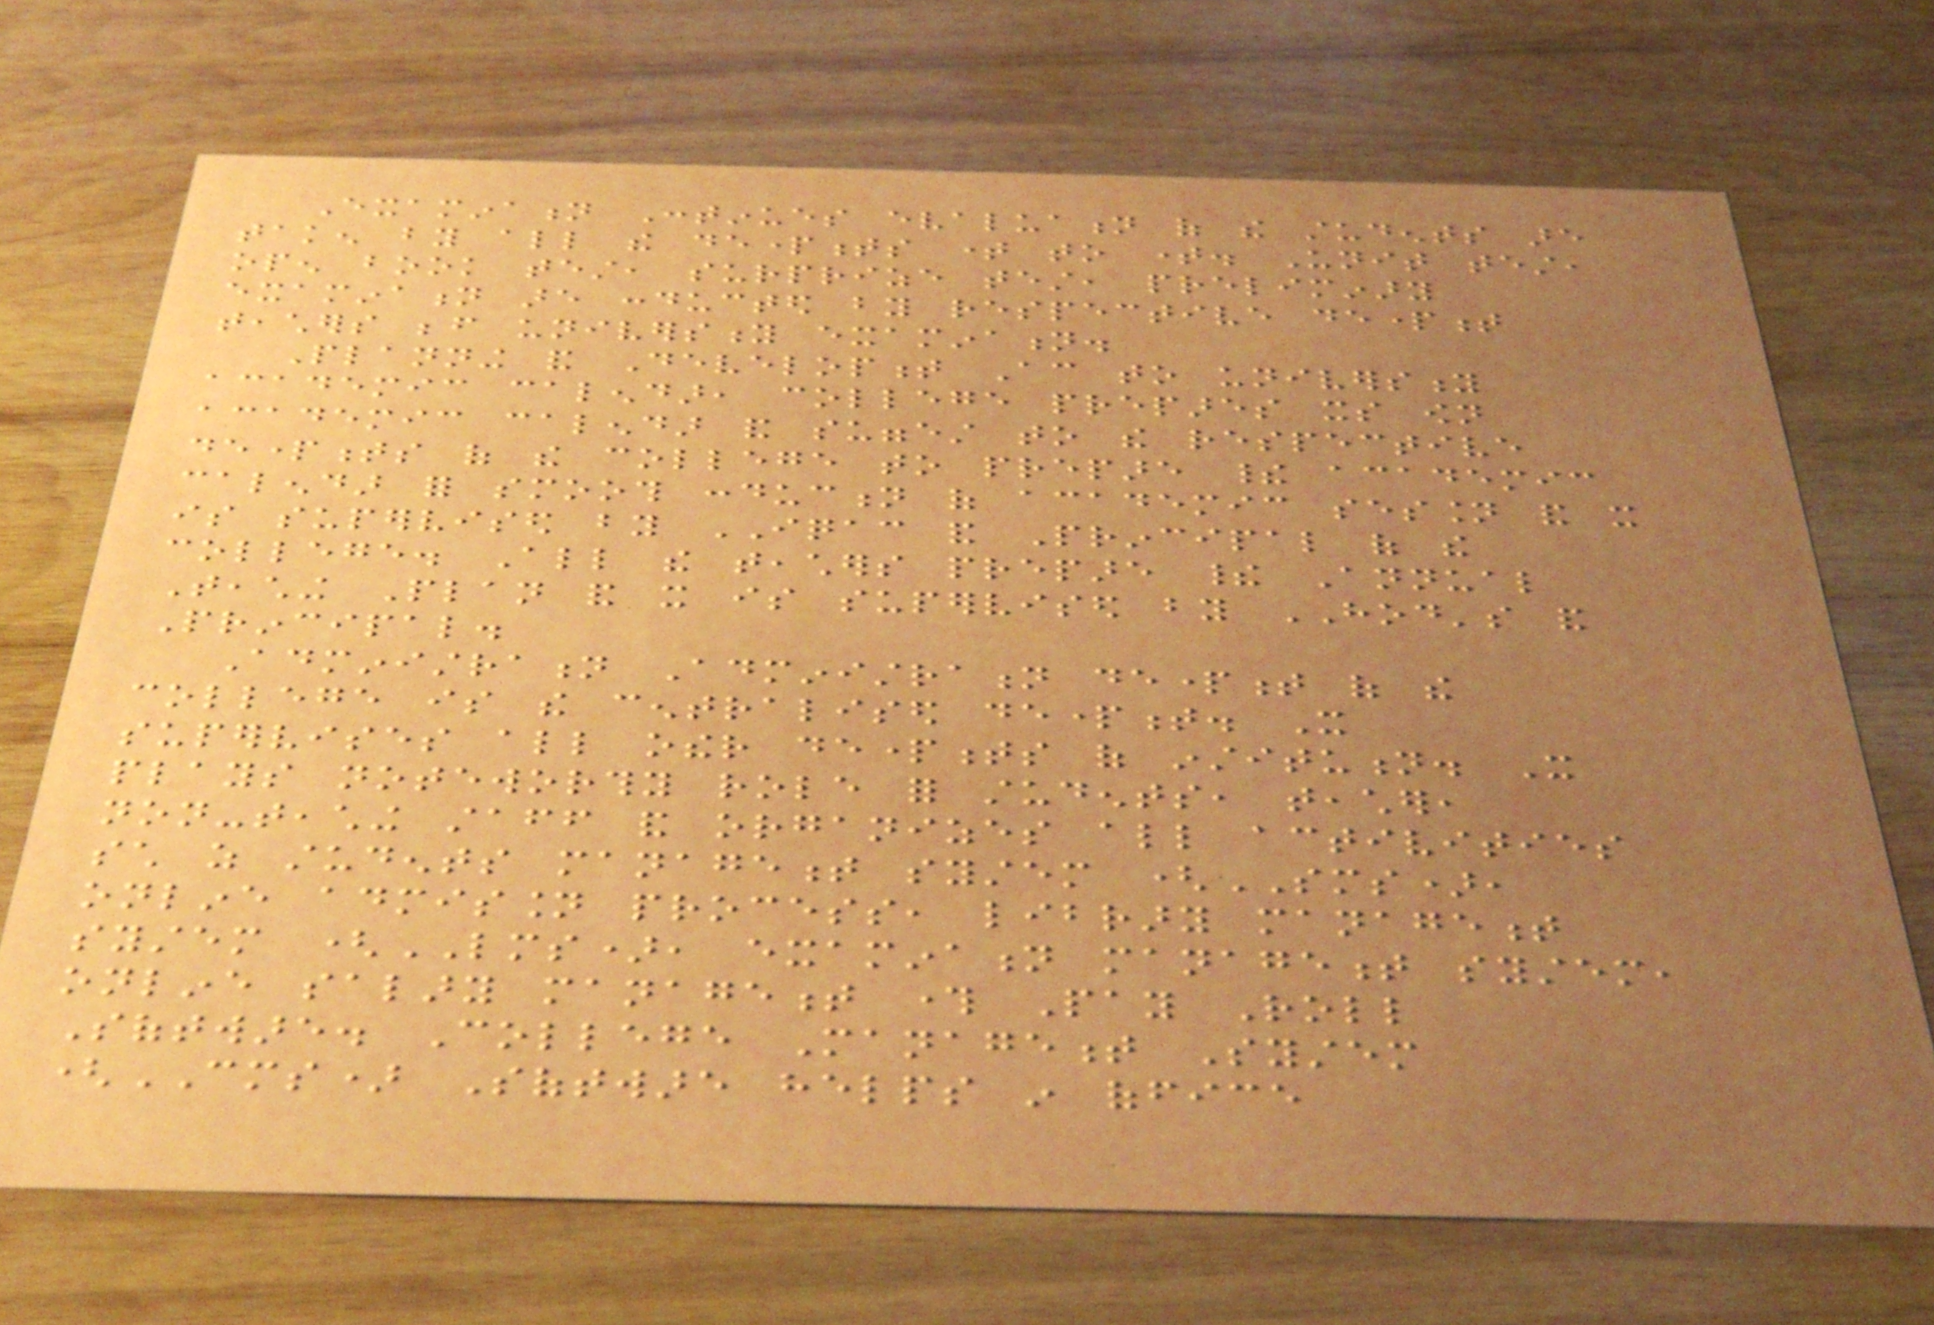Examination Continues evaluation of the students are
taken by all the departments time to time. Unit test,
open book test, surprize test, preliminary
examination are conducted by respective department
teachers before university examination.
Planning and Development According to university
academic calendar, college prepares its own
academic calendar and suggest to the respective
departments of the college to prepare their academic
calendar for smooth conduction of academic session and it
is supervised by IQAC and Principal of the
college. All the teachers prepare their Annual
Teaching Plan and it is supervised by HOD's and
Principal.
Administration Administration department of the
college is the centralised department. It
supervises all other departments of institution. It
plays noteworthy role for students, teacher,
non-teaching staff and organizes all activities
such as students management system (SMS),
online admission process, library management
system (LMS), examination management system,
online salary management through Pay Roll
Software. College Management System
(CMS) Software helps in office
